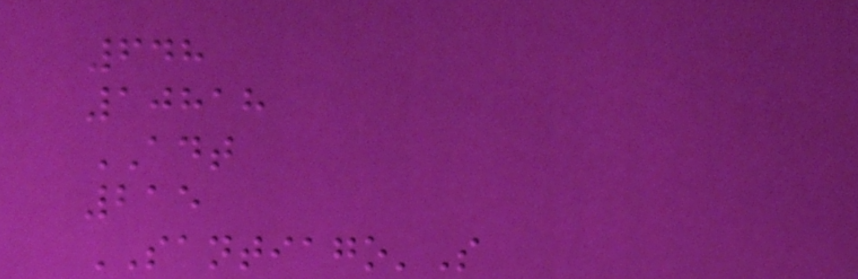648
10818
ADT
215
SANTIAGO'S
